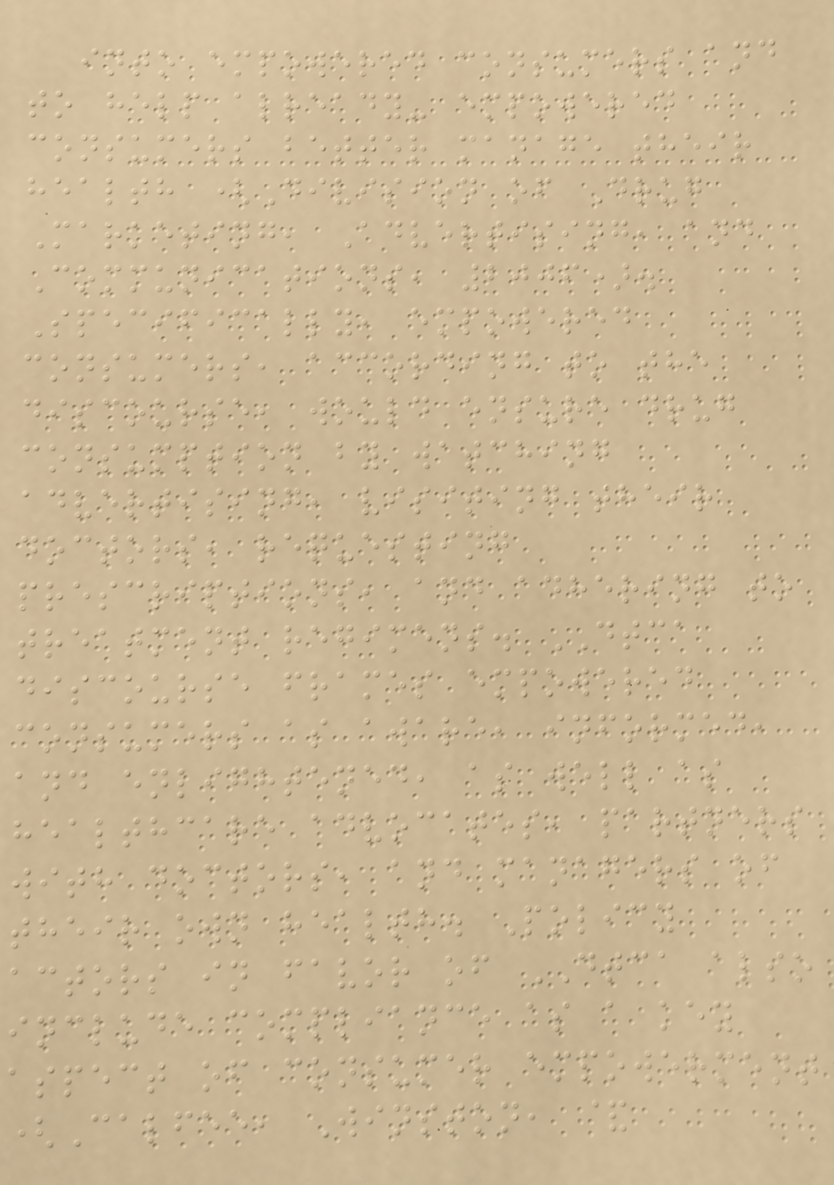into empowered consumers and
to help already- empowered
consumers better manage their
health (Division of Drug
Marketing, Advertising, and
Communications, 2006).
Specifically, empowered
consumers, according to the
discourse, would ensure drug
consumption by watching
advertising, visiting their
doctors, requesting
prescriptions, and adhering to
treatment regimens. DTCA
discourse frames empowered
consumers as aware, informed,
and enlightened, as well as
healthcare advocates, partners
with doctors, and managers of
their own health. Policy
actors in favor of DTCA also
include compliance as a key
aspect of consumer empowerment
(Calfee, Winston, &
